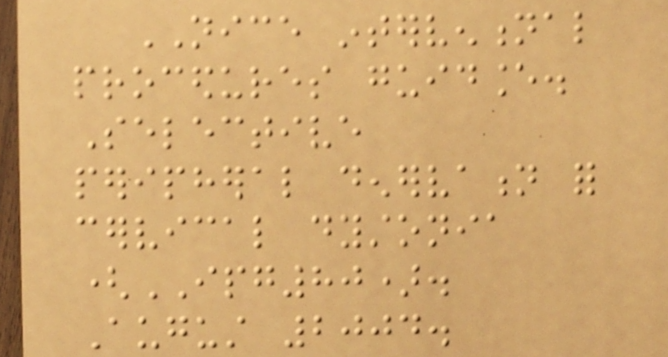NICE interventional
procedures guidance.
Selective
peripheral denervation for
cervical dystonia
(IPG80).
August 2004.
